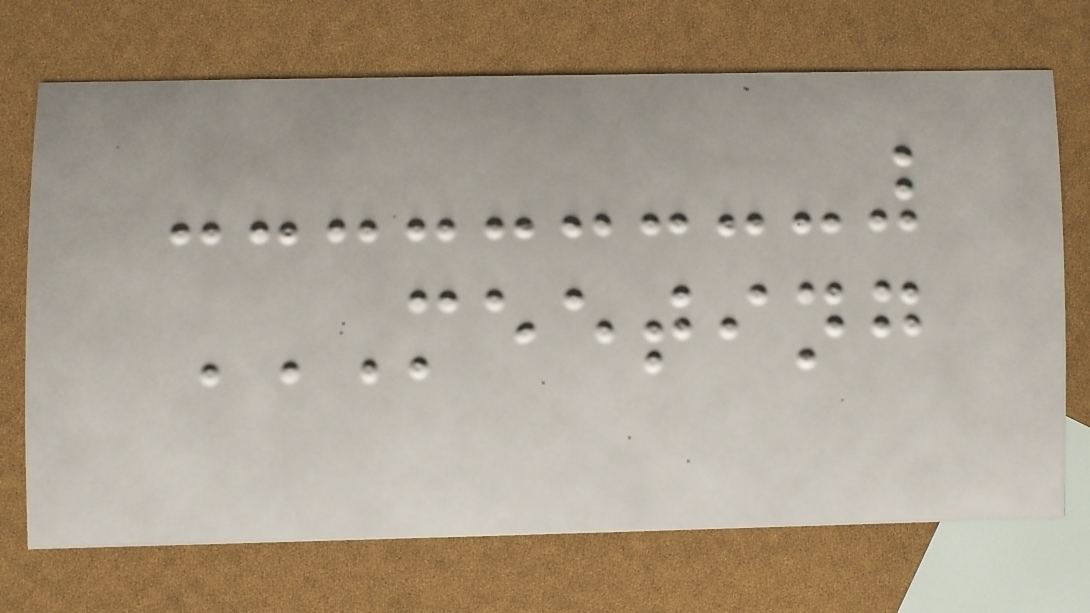MEETING
